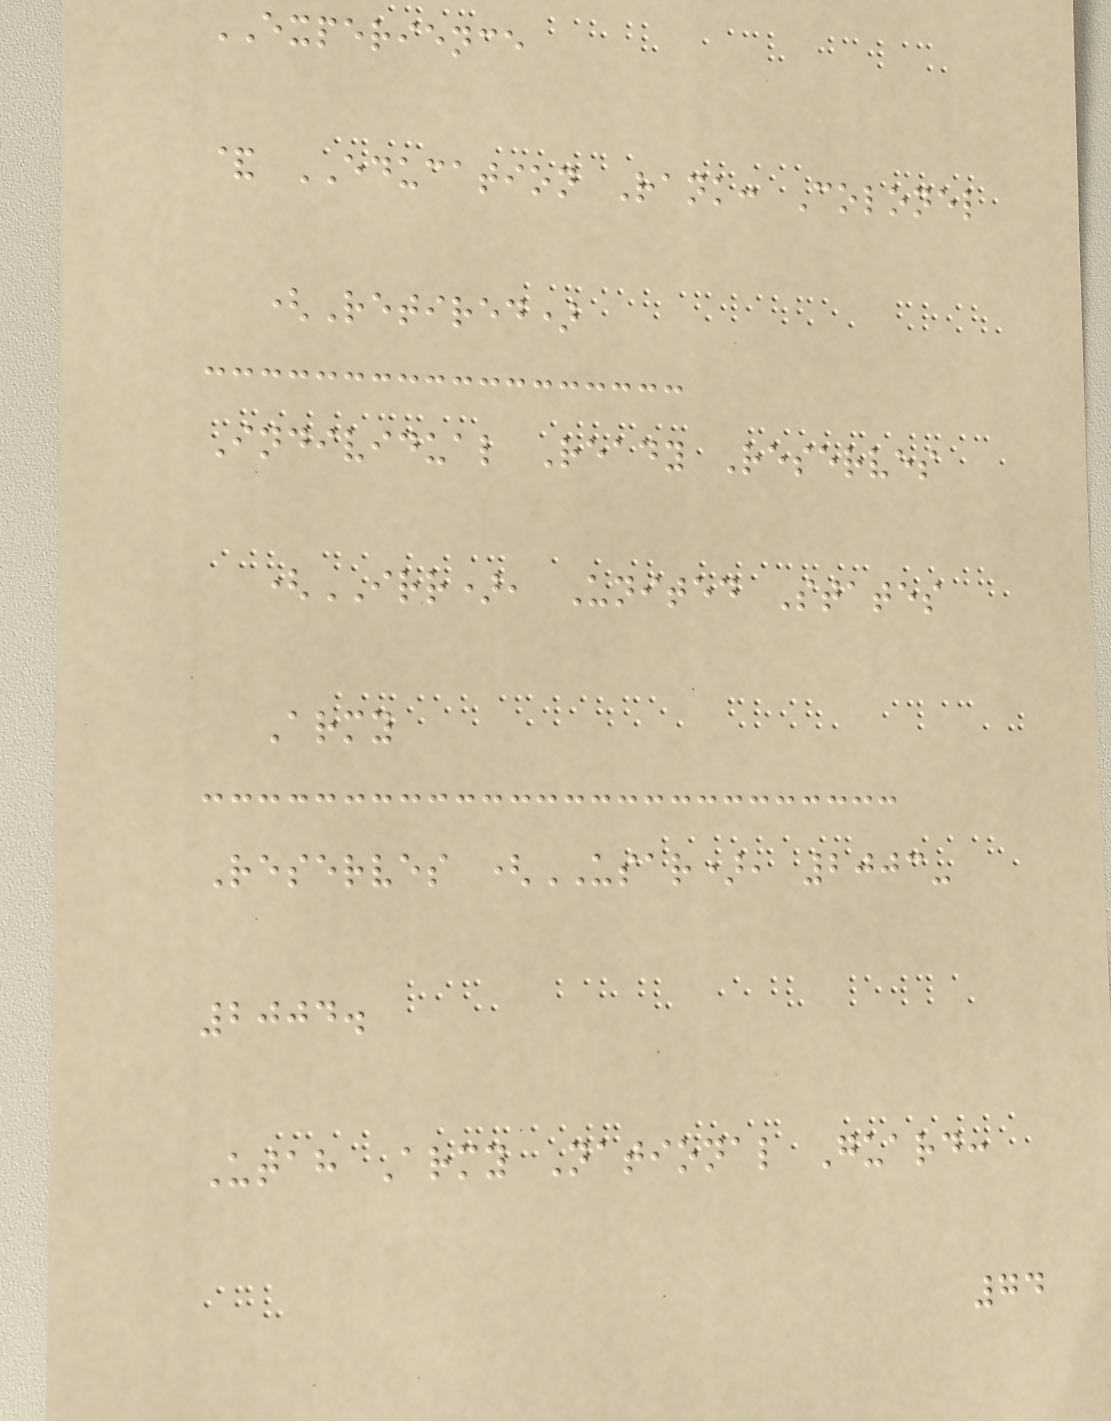EXPERIENCE
& EDUCATION Rank: Colonel
(Retired)
Individual Ready Reserves
(IRR), United States
Army
Reserves (USAR), 2003-
2004.
Utah Army National Guard:
74
